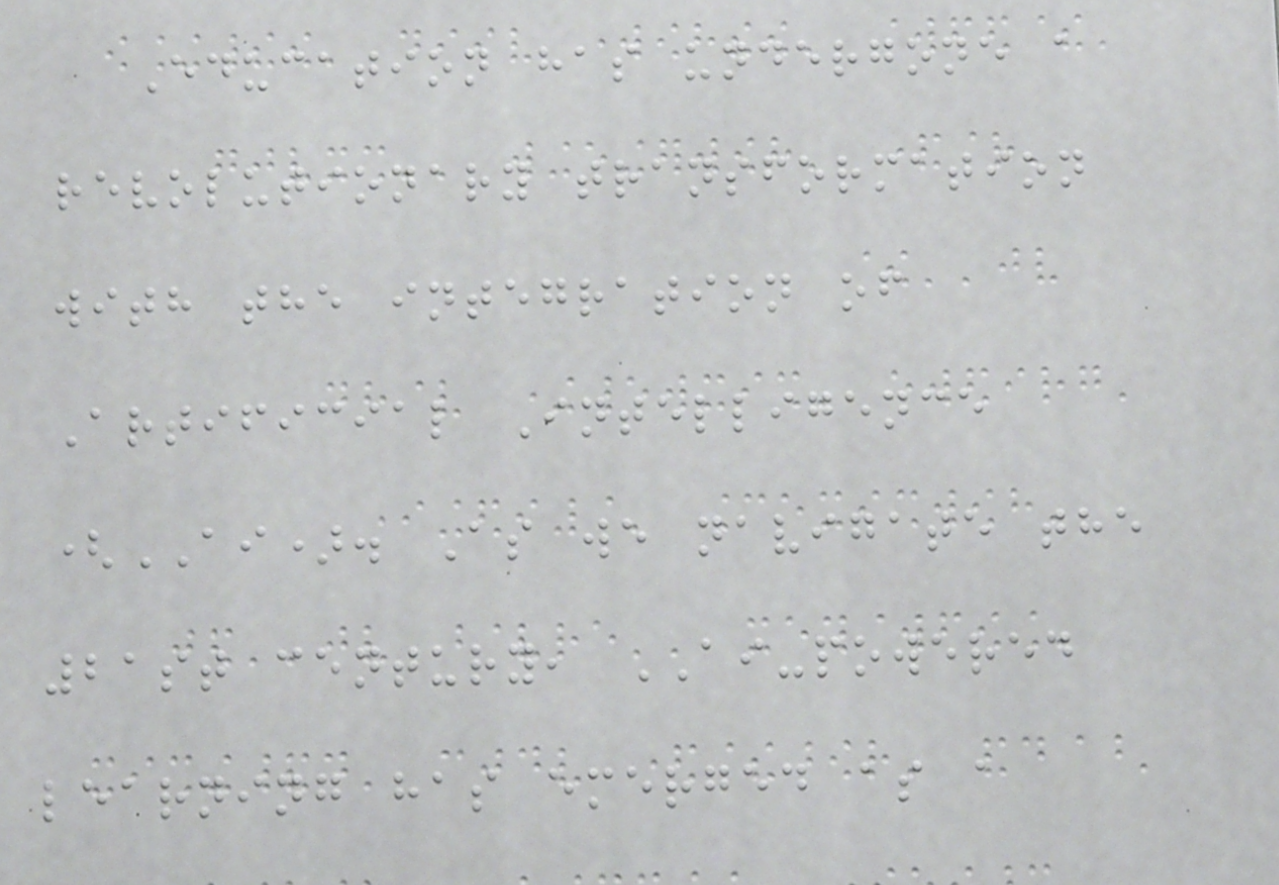Education has undergone a
revolutionary transformation
with the integration of
Artificial Intelligence
(AI). As we navigate the
21st century, AI-powered
learning has emerged as a
